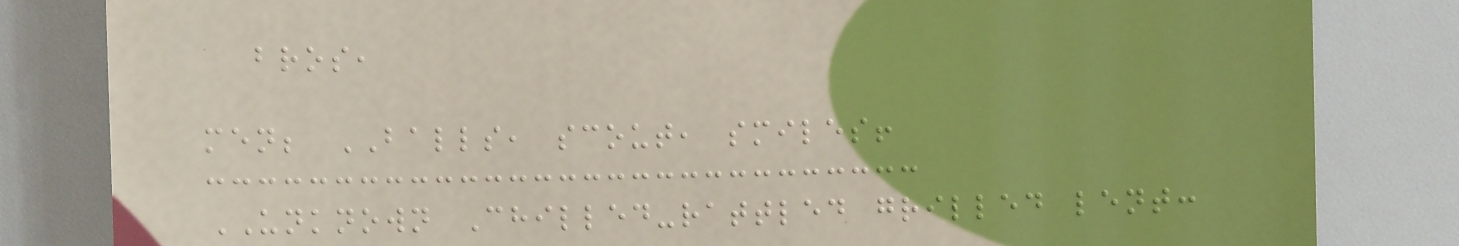bros,
men; BALLS, scout, smiles!
UNKNOWN Chilled-rattled grilled lent:
